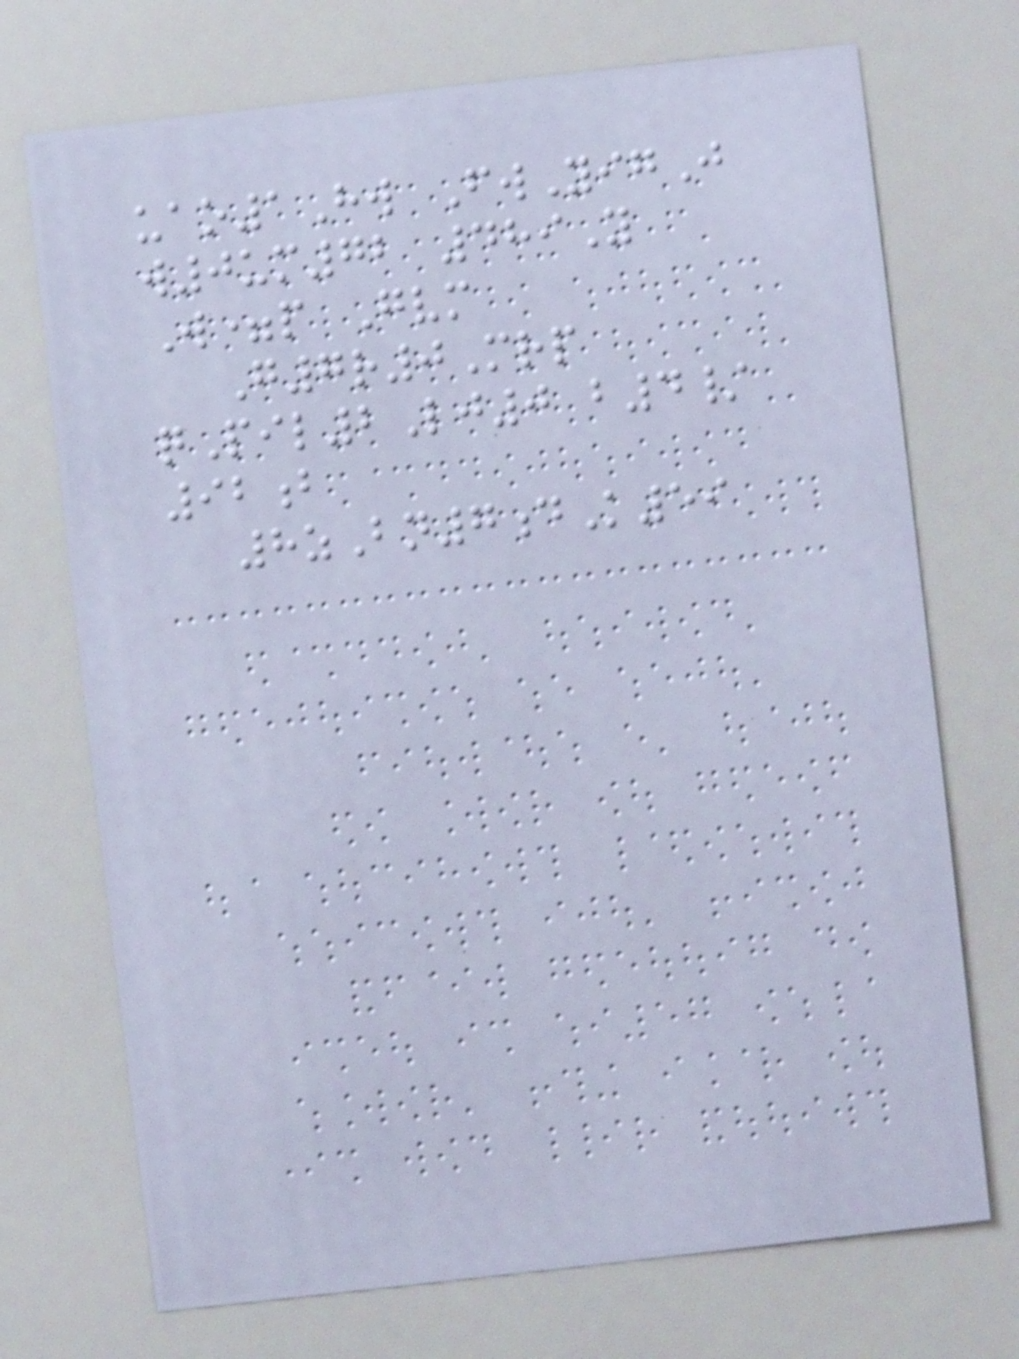uao1Hw FwYigJ
w0um72 489Y
W=p Gvm
G7r0Mrp
qPil2Lj0 b4/
92b
8zBn7dK59
